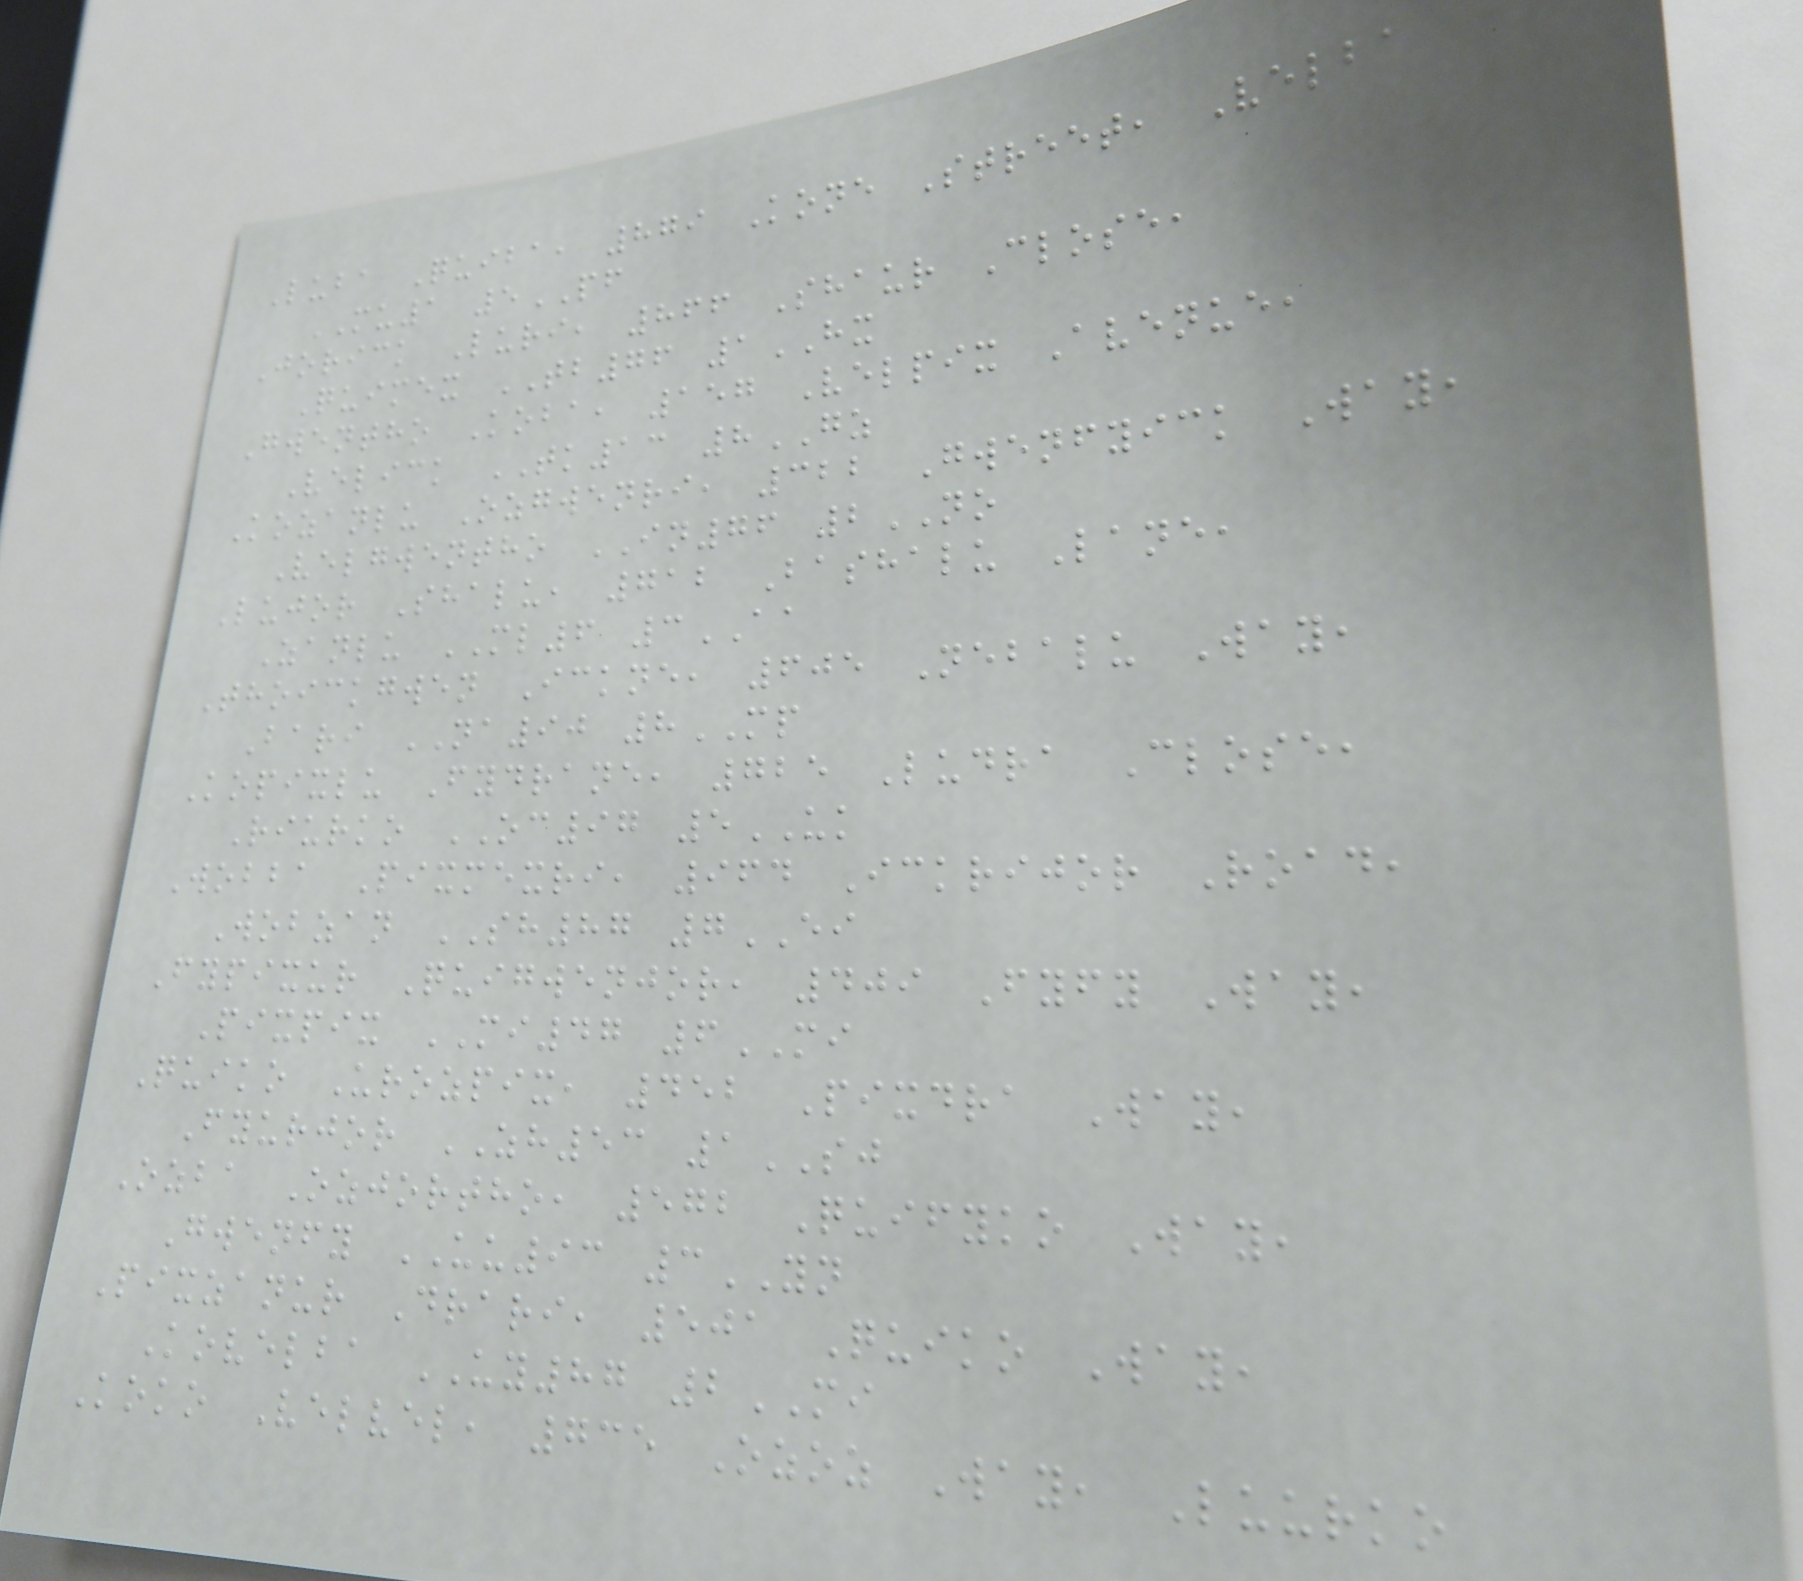Luba Quiba, 879 Kone Street, Velba
MU1 5PF
Jorick Luri, 866 Shaur Close,
Quimex TB76 1HX
Gwentho Koba, 157 Velpix Avenue,
Velick TK13 8GZ
Kozanlu Ozgwenri, 322 Gwenfyick Way,
Velgwentho IN76 2NO
Lujor Shalu, 712 Bashalu Lane,
Zanlu ML6 3AA
Thoickgwen Ickne, 605 Nebalu Way,
Bari NA90 8MP
Kopixlu Fydrane, 725 Ludra Close,
Riurko OC97 5UK
Wobba Pixmexri, 964 Ickrijor Road,
Wobzan SH87 7EI
Fypixur Quigwenjor, 409 Fyfy Way,
Pixpix MI47 6MI
Quiko Urozpix, 452 Pixdra Way,
Fyurjor ZH53 1SJ
Ozba Ozjortho, 572 Quifyko Way,
Gwenfy UU93 3YN
Pixzanur Drari, 501 Quiko Way,
Kovelba UY87 2MI
Koko Velvel, 735 Ozoz Way, Luurko
